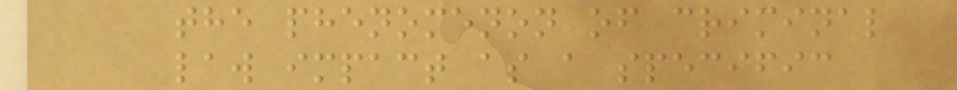the phenomenon of criminal
law impact as a specific
